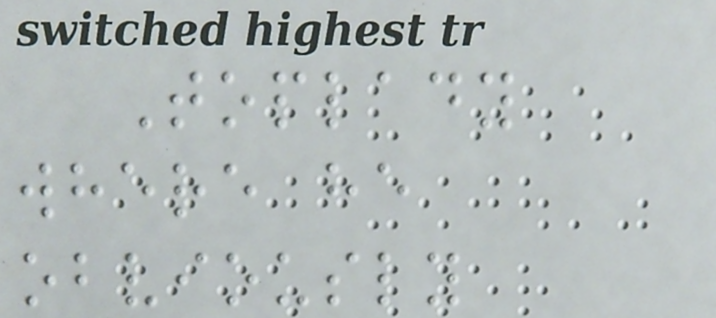Toplady
where he
obviously
